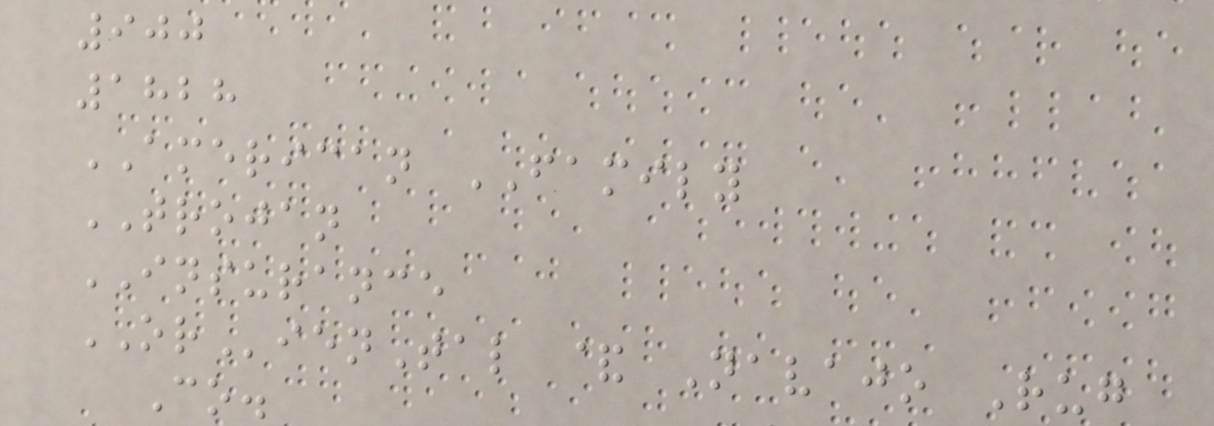900
1828
AMERICAN FAMILY
TROJAN
INSURANCE
ORienTal & Navajo Rug
Co.
